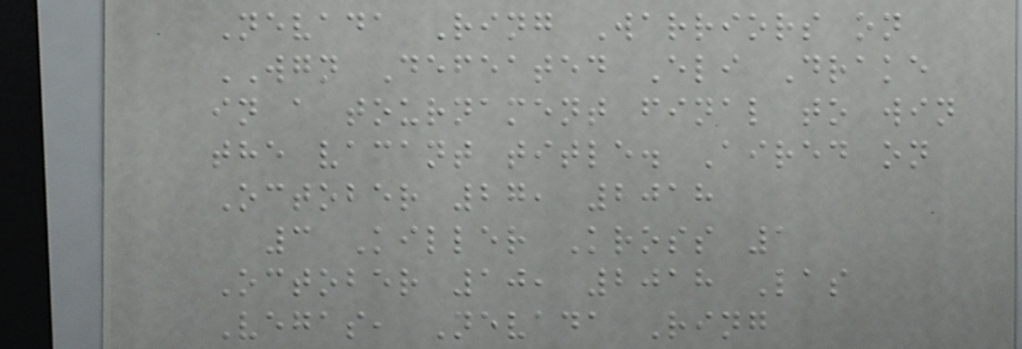Nevada Ring Warriors on
WGN Defeated Eli Drake
in a tournament final to win
the vacant title. Aired on
October 27, 2018
3 Killer Kross 1
October 10, 2018 Las
Vegas, Nevada Ring
